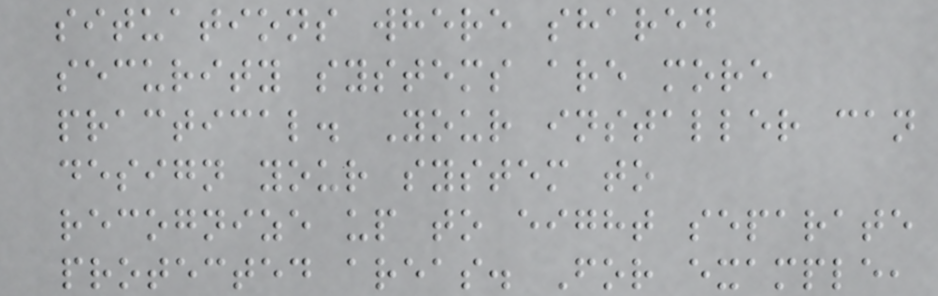situations where shared
security systems are more
practical. Your installer can
design your system to
recognize up to eight separate
protected areas. For example,
